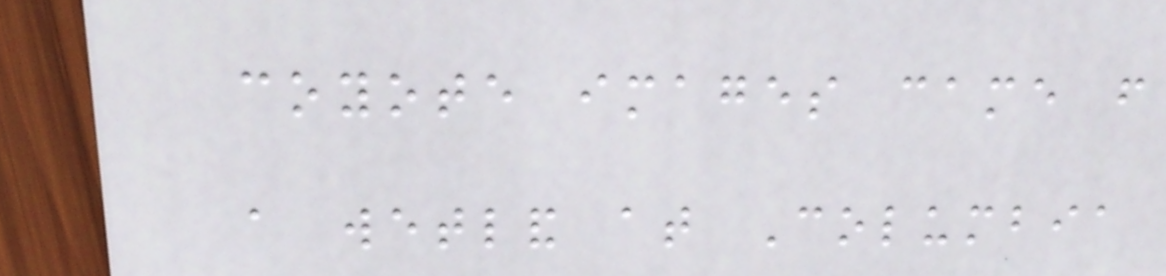coyote images came from
a wetland at Columbia
